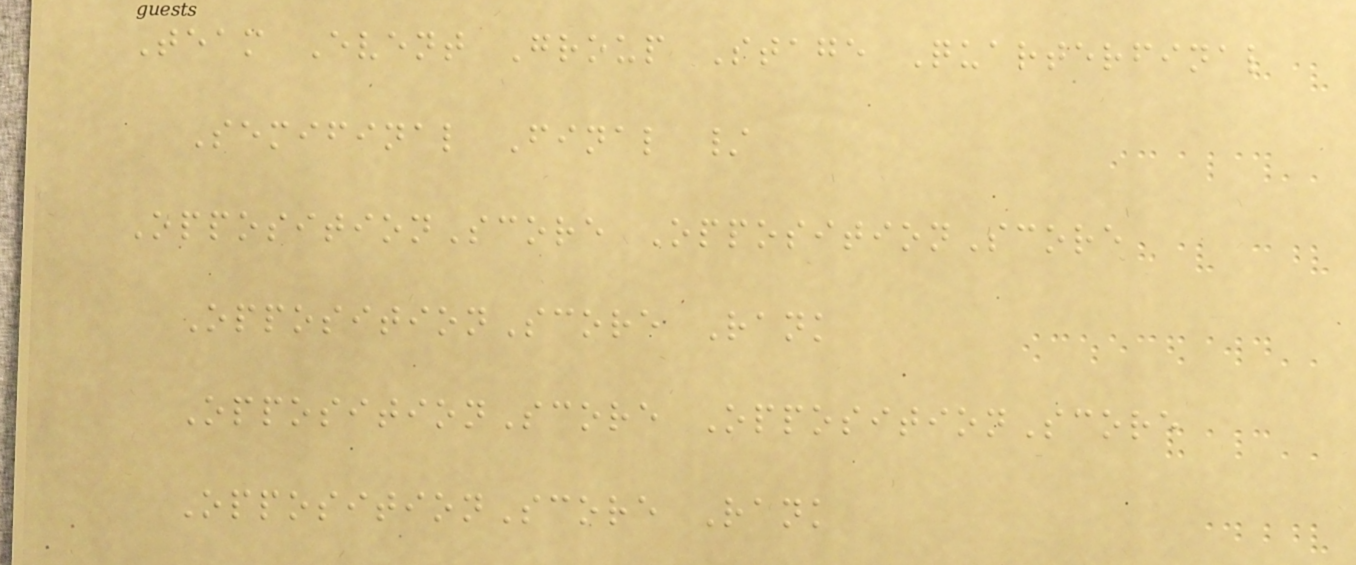Team Event Group Stage Quarterfinal
Semifinal Final /
OppositionScore OppositionScore
OppositionScore Rank
OppositionScore OppositionScore
OppositionScore Rank
